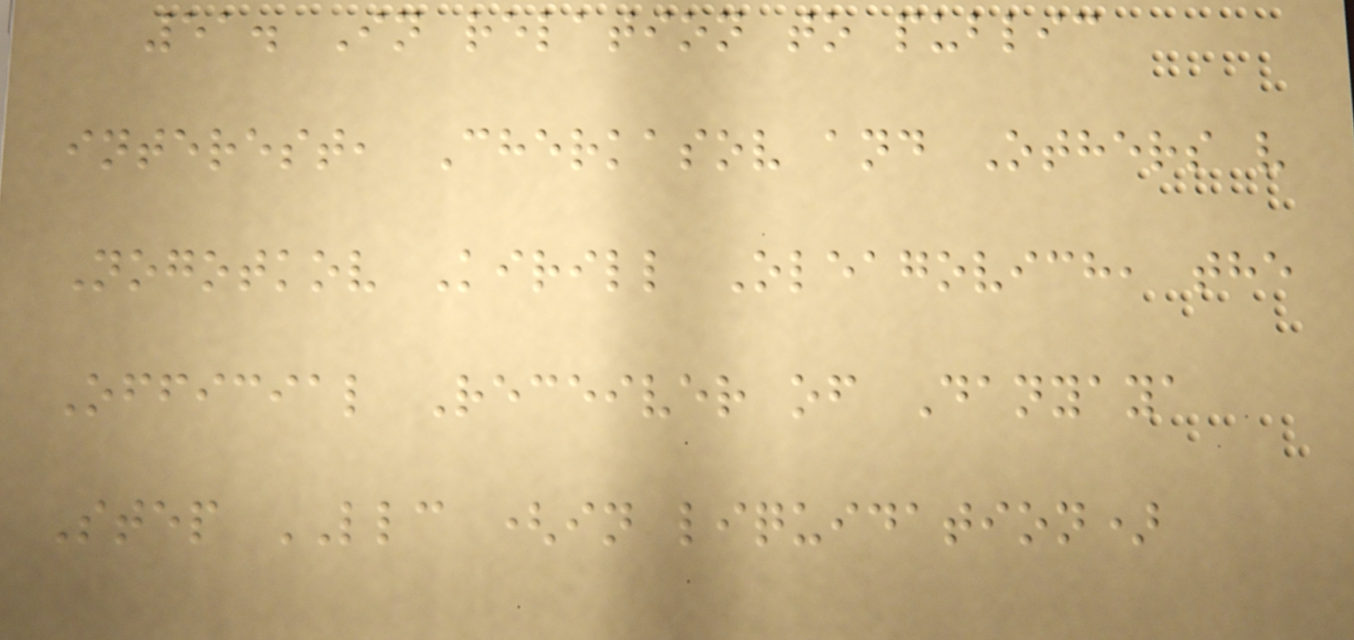51. In relation to public
interest, Cherkasov and Others v
Nogotkov Kirill Oleagovich, the
Official Receiver of Danyaya
Step LLC (in liquidation)
